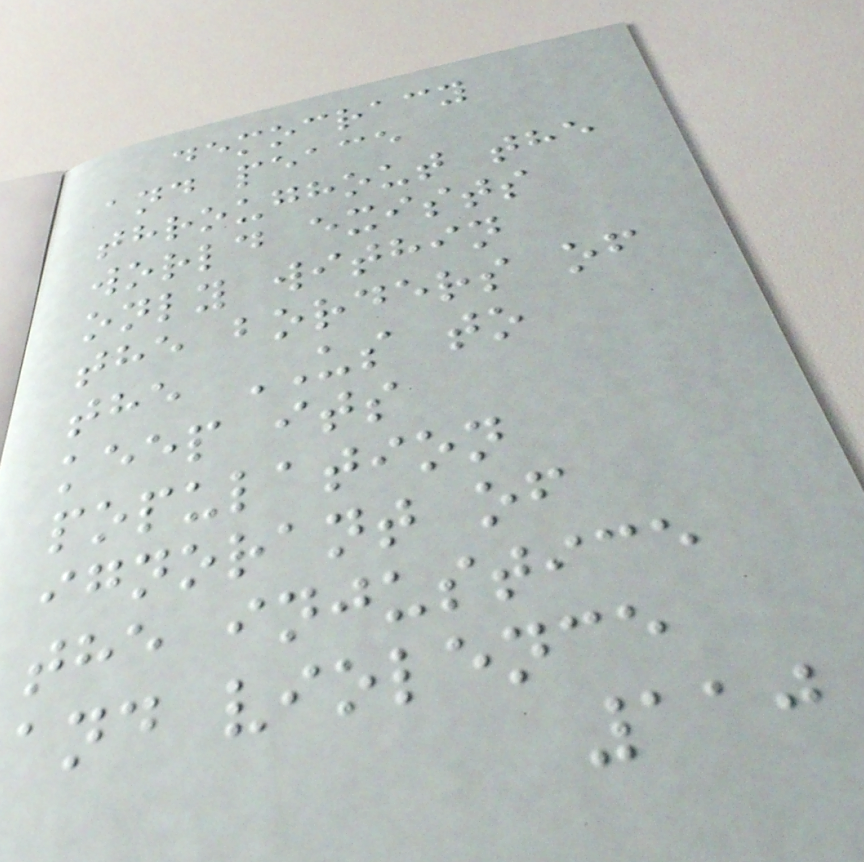democracy
and peace
throughout the
world exists
only within
the borders of
the US to
keep its
population
ignorant of
the injustice
and violence
110
